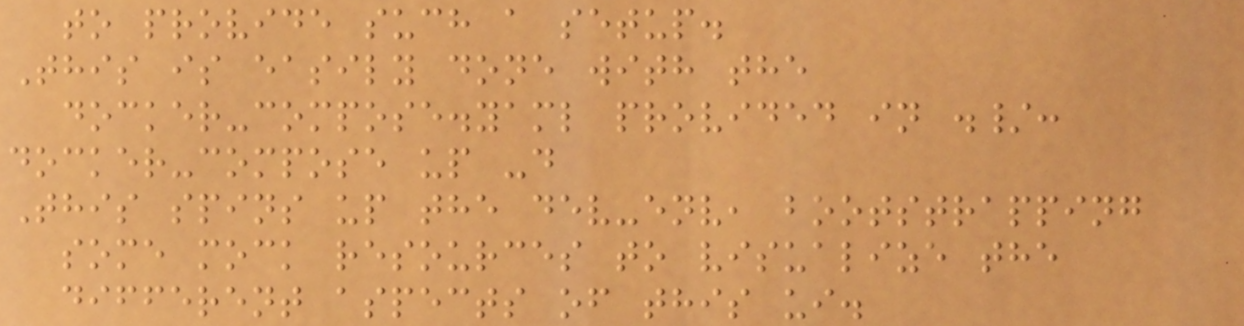to provide such a setup.
This is easily done with the
docker-compose.yaml provided in ./:
docker-compose up -d
This spins up the dev-env, bootstrapping
some mock resources to visualize the
different aspects of this ui.
